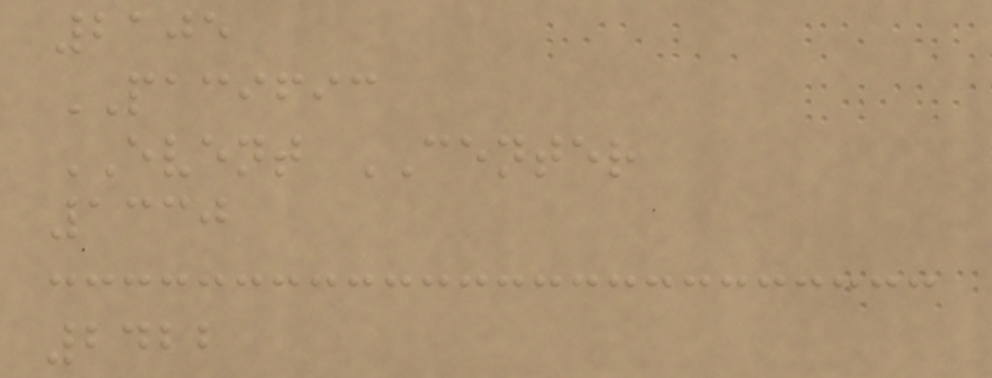2105
PACIFIC
EVENT CENTER
1330
2422
